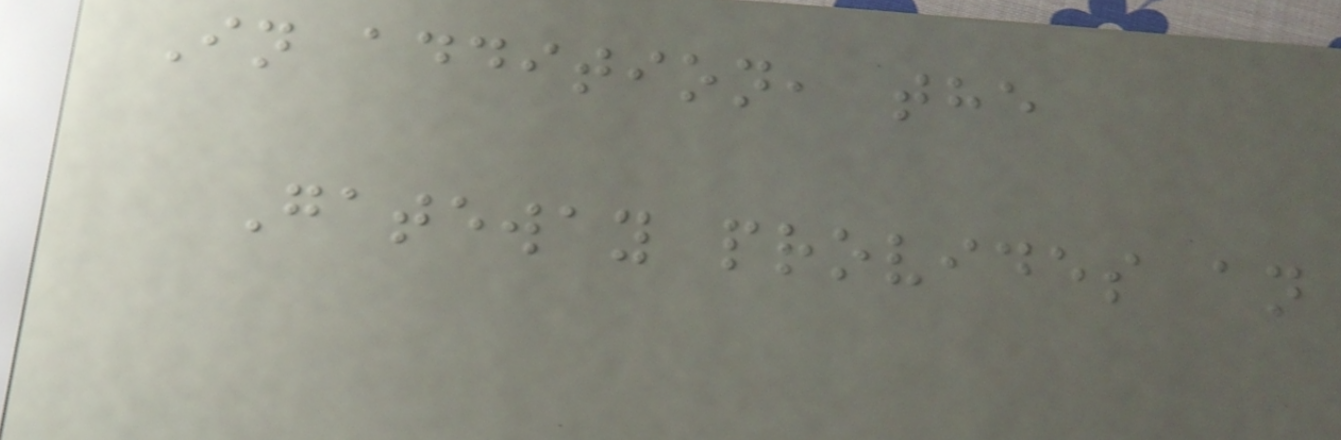In addition, the
Gateway provides an
